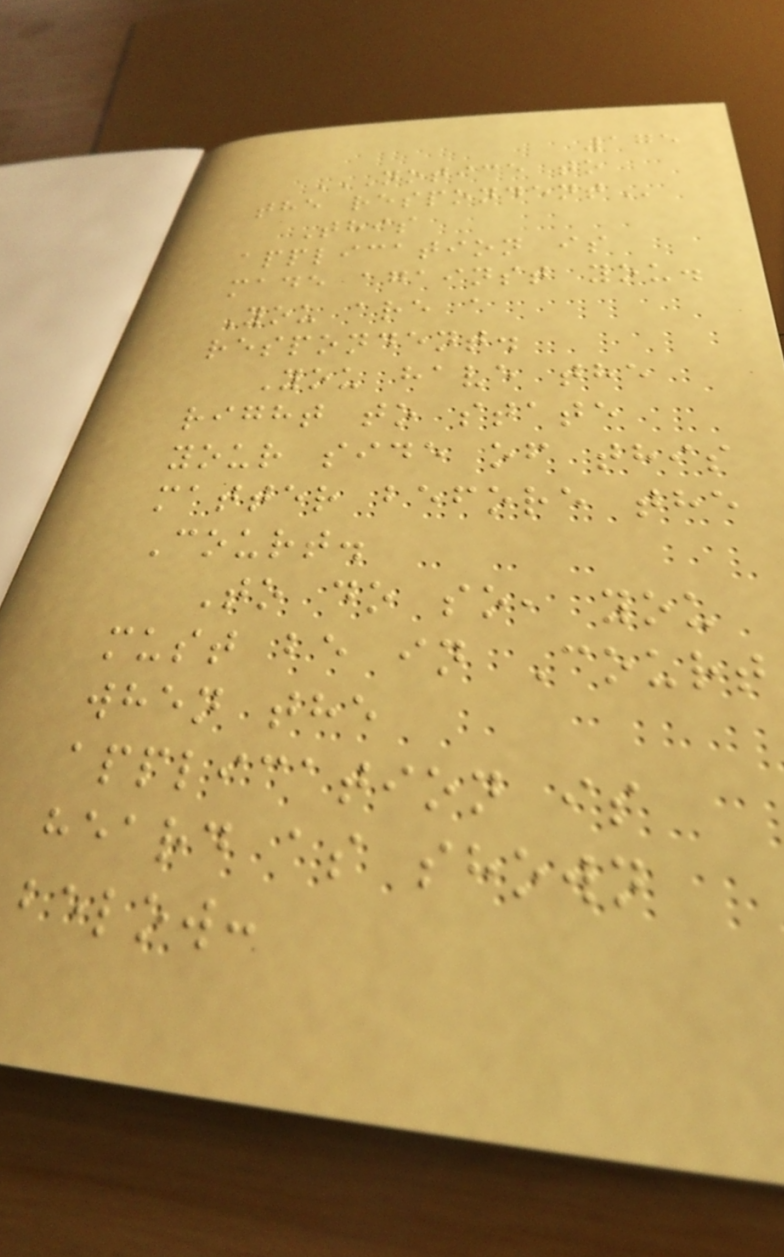175
NOTICE TO
THE RESPONDENT
This
application is
made against you.
You are a
respondent.
You have the
right to state
your side of this
matter before the
Court.
To do so, you
must be in Court
when the
application is
heard as shown
below:
